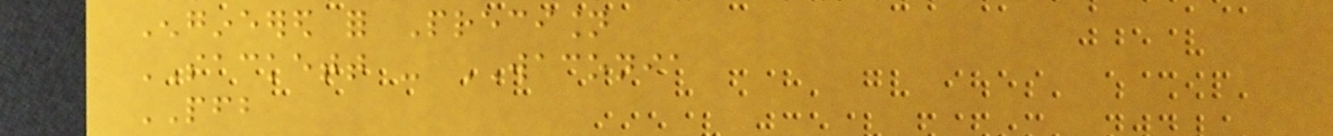Engineered for Precision
SACKETT - WACONIA
PFB
